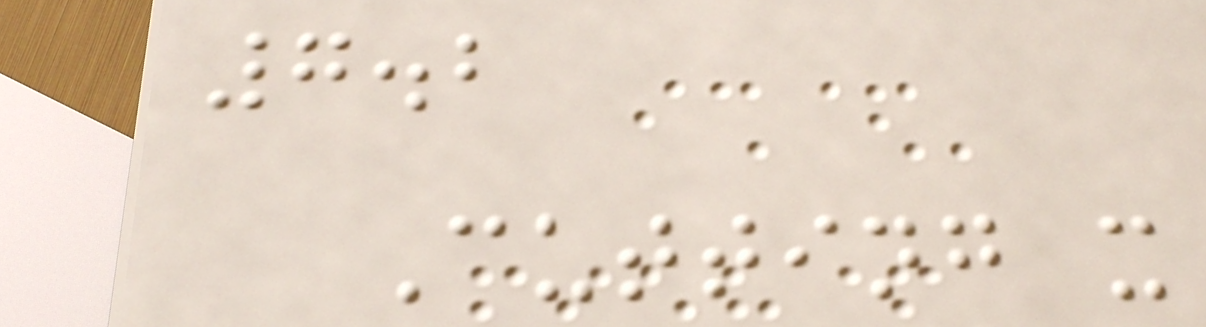7.2
Cutting x
